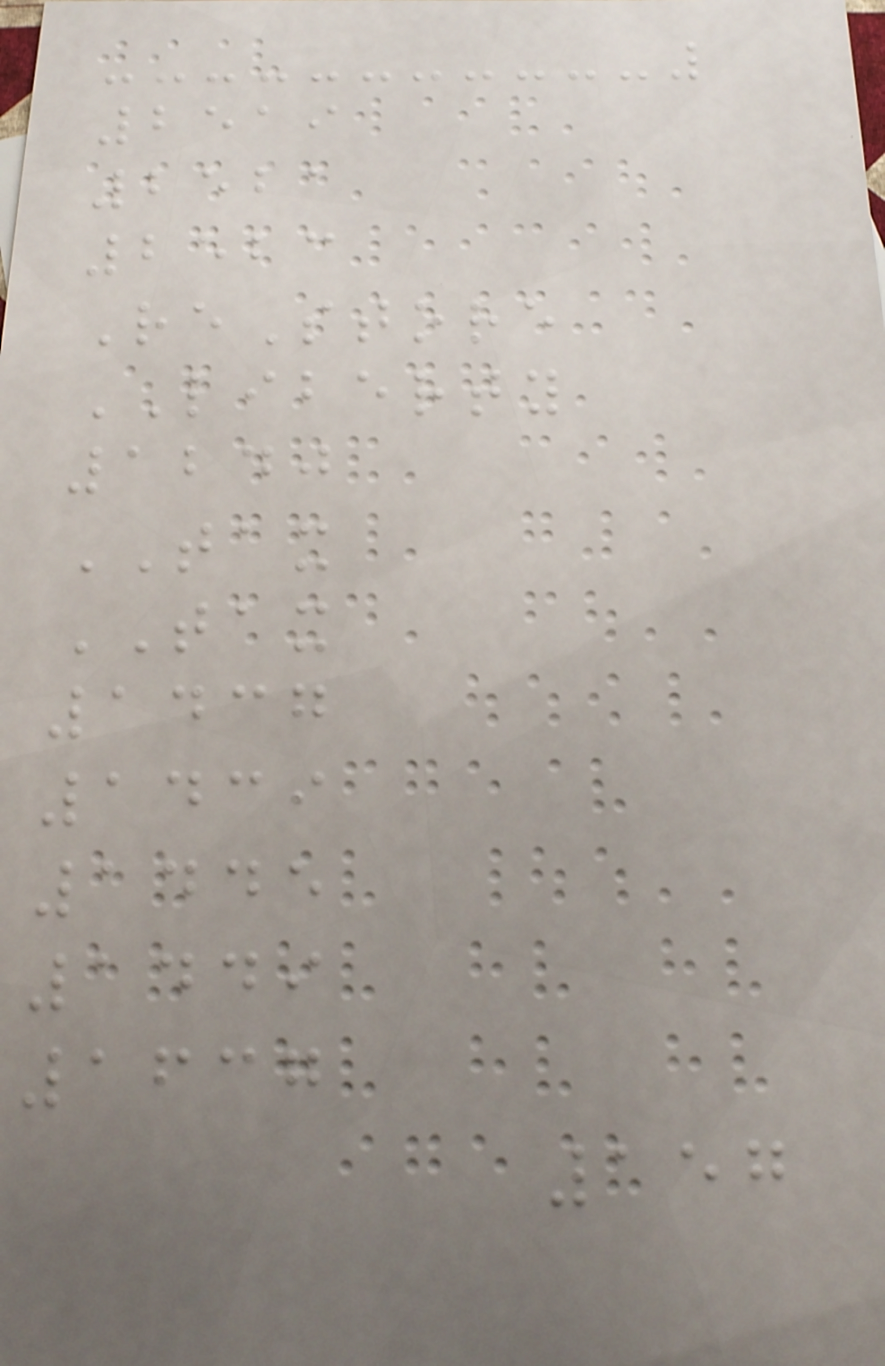2519
2521
2523
ReStore
LIBERTY
1240
TAX
TAX
1437
1439
1445
1449
1637
157
